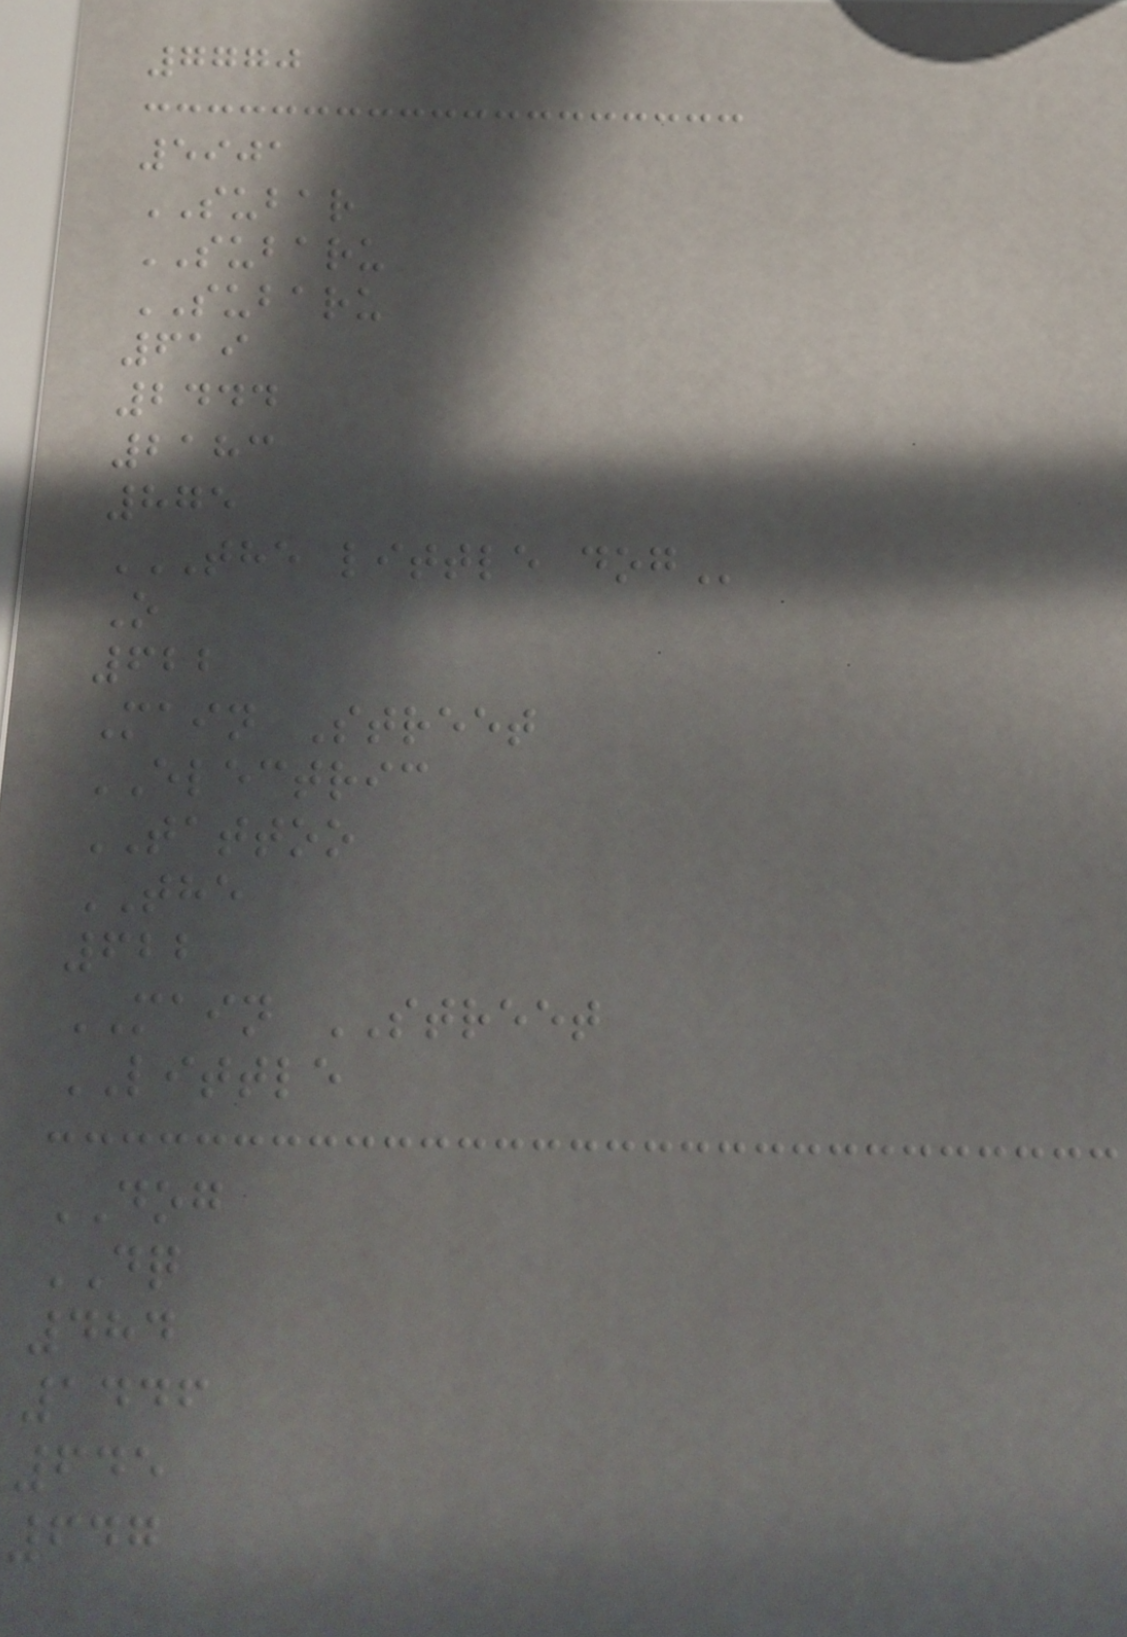7770
5901
SUBAR
SUBARU
SUBARU
619
2444
2183
875
THE LITTLE DOG
O
622
Main Street
ELECTRIC
TATTOO
THE
622
MAIN STREET
LITTLE
DOG
DQ
484
1446
645
647
